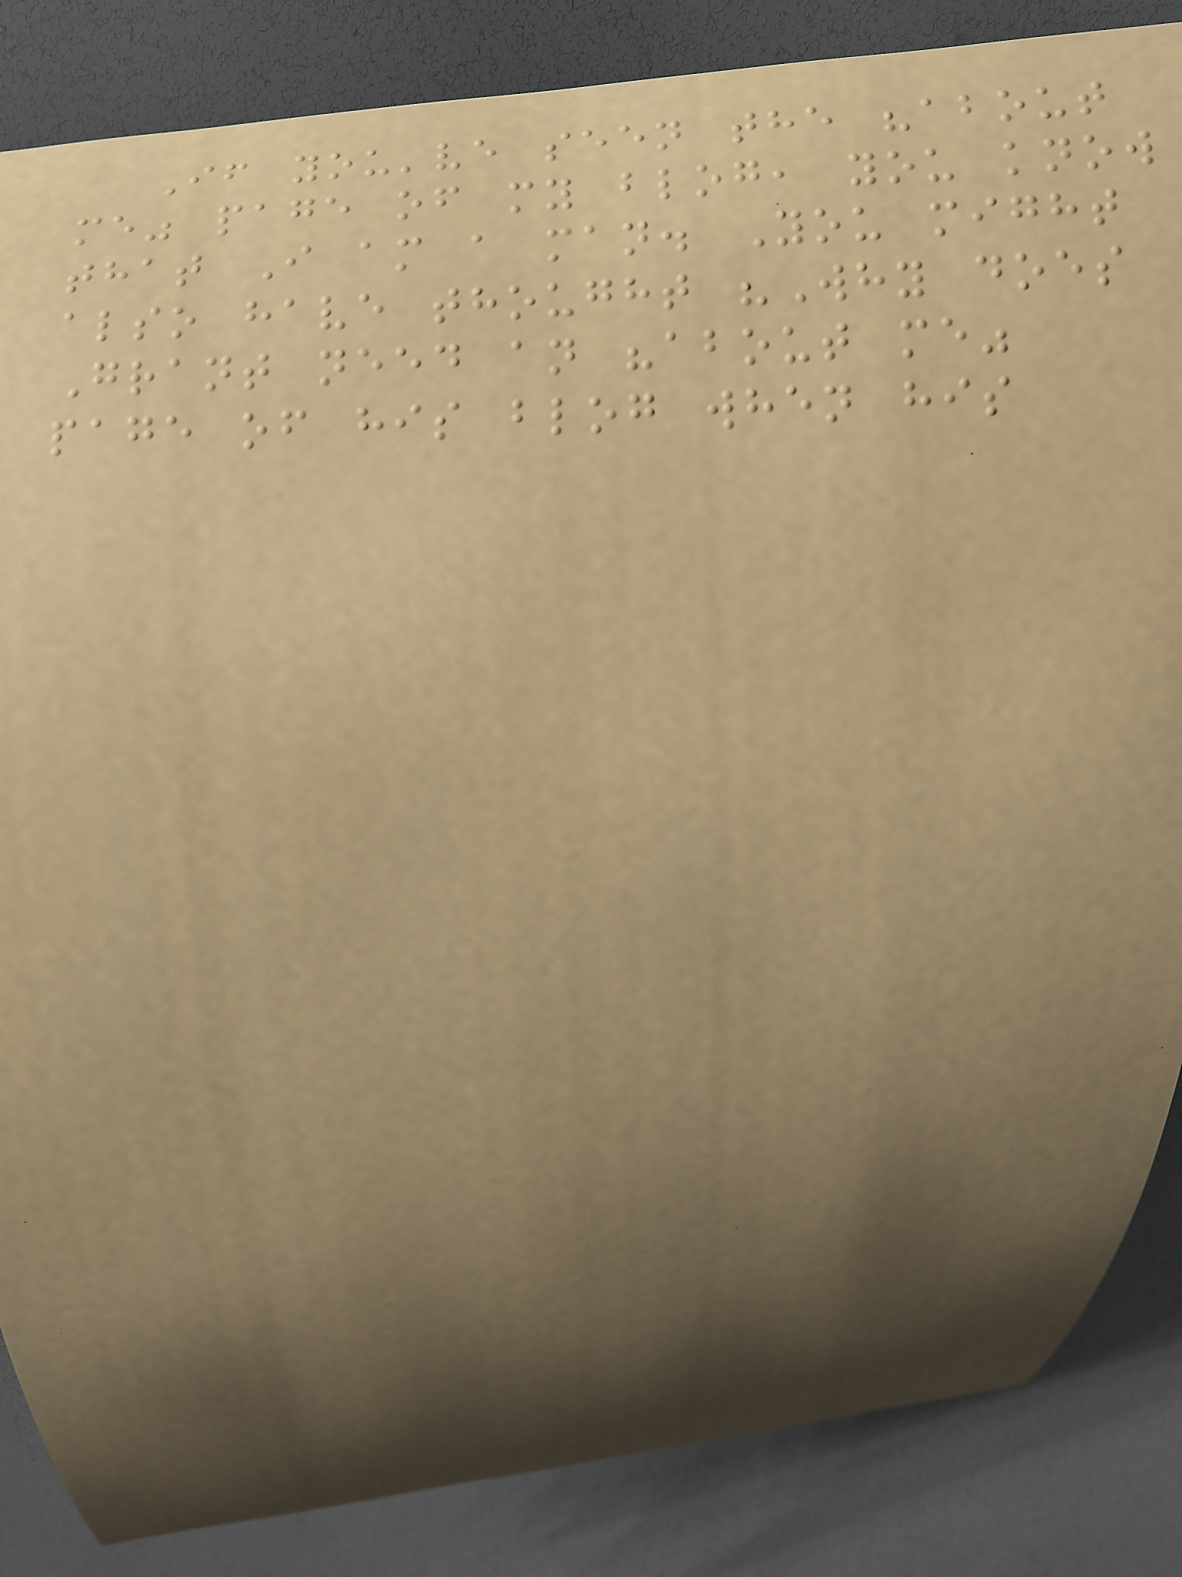If you've seen the "about
me" page of my blog, you know
that I am a man. You might
also have thought "Why does
Grant need an "about me"
page of his blog when his
